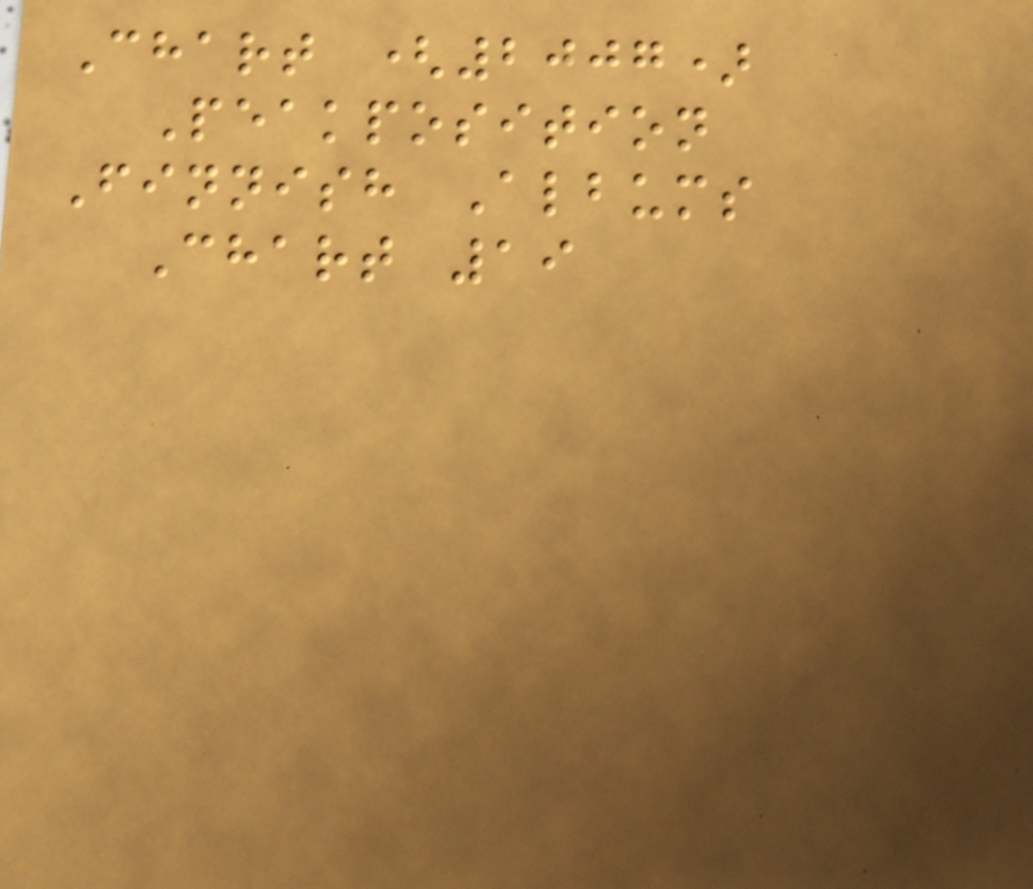Chart (2007)
Peakposition
Finnish Albums
Chart 19
